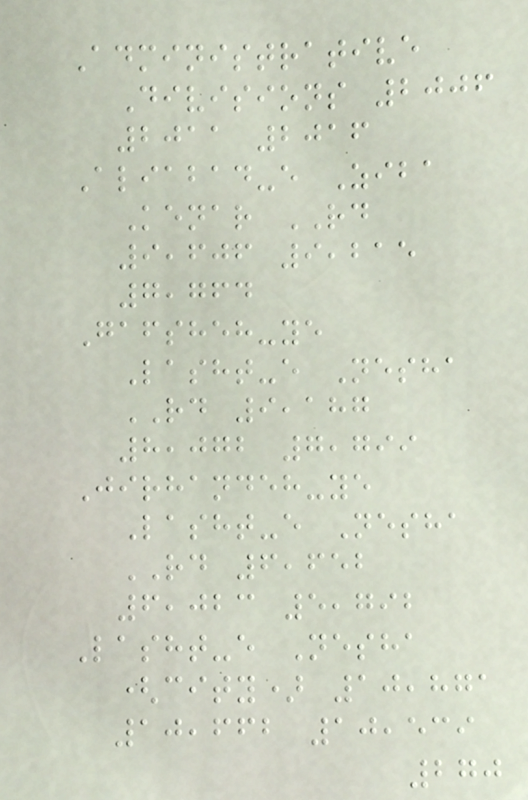Administrative
Divisions 2006
2011 2016
Aliabad-e Ziba
Kenar RD
9,606 9,215
7,764
Gafsheh-ye
Lasht-e Nesha
RD 9,187
8,072 7,799
Jirhandeh-ye
Lasht-e Nesha
RD 6,652
6,023 5,792
Lasht-e Nesha
(city) 10,871
10,662 10,539
270
